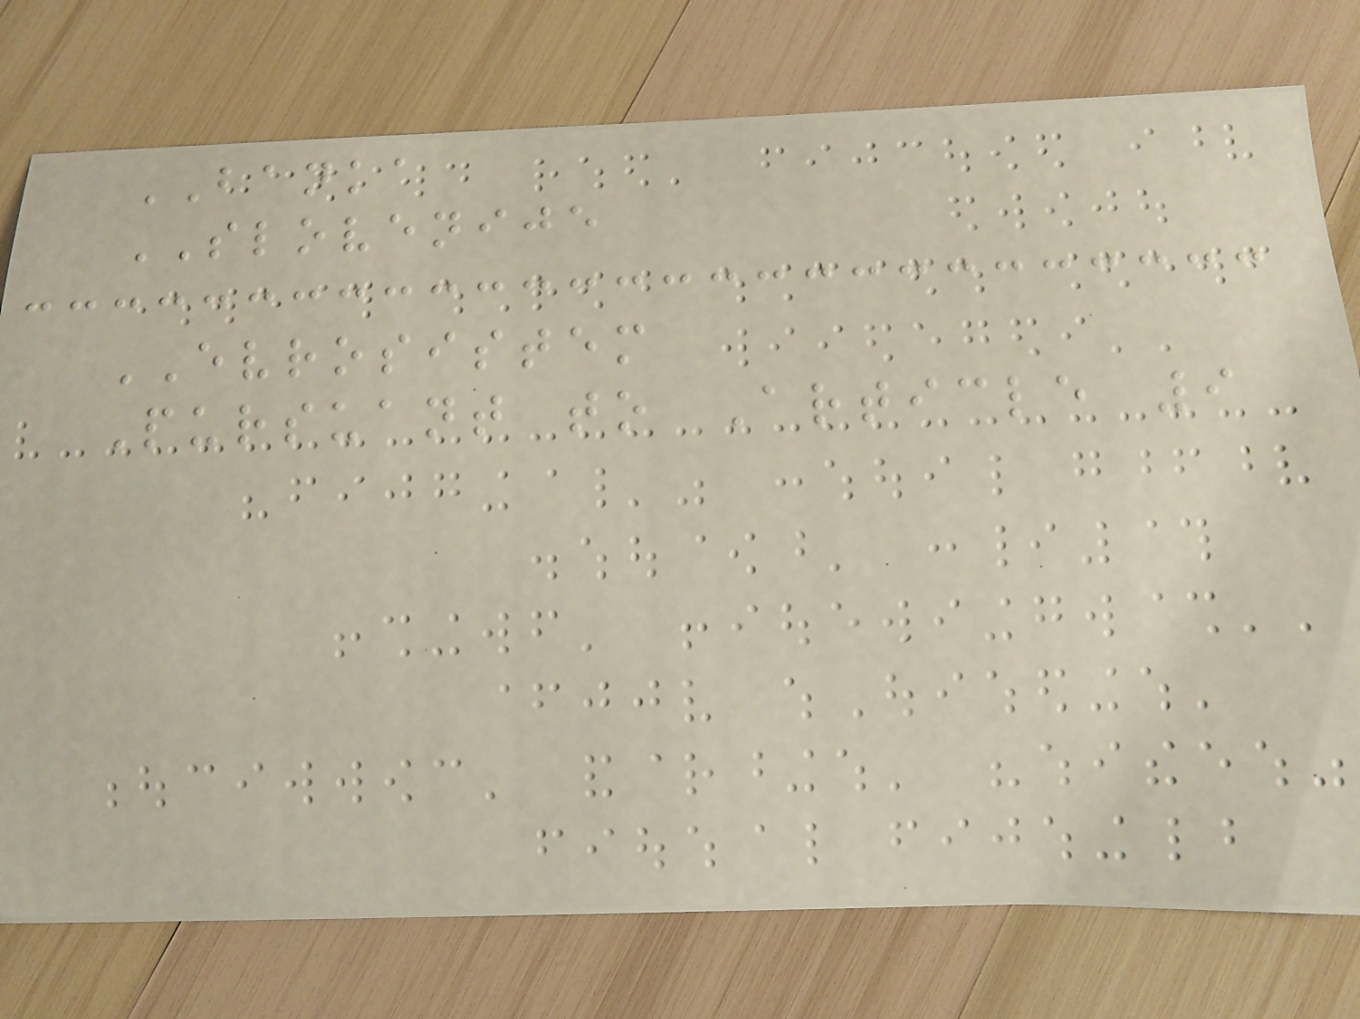BANKA
SLOVENIJE
EVROSISTEM
Pursuant to Article 9
